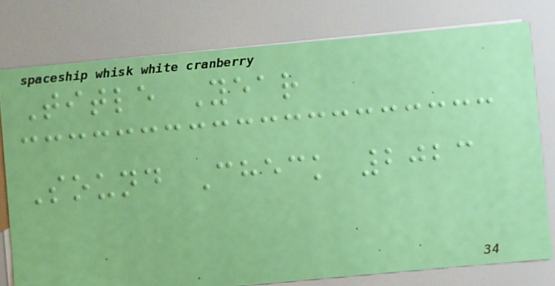Title Year
Sound Check 2023
